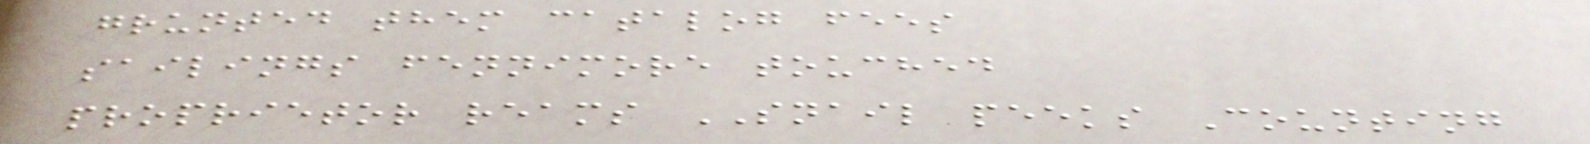grunted them catalog fees
sailings fennimore touched
proprietor reams SNAIL peeks Counting
